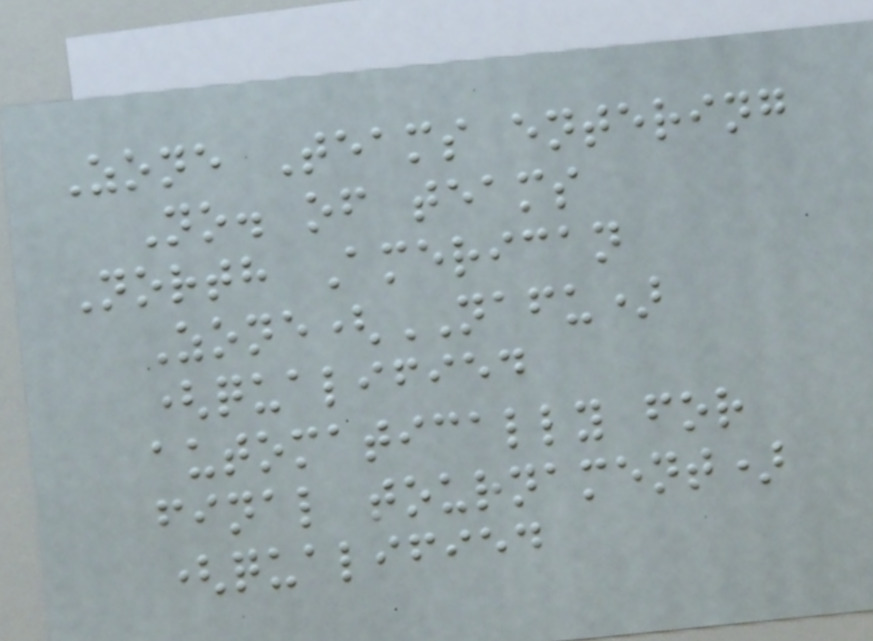Zone Teams entering
No. of teams
North American
Zone(NAFU)
(qualified
automatically for
final tournament)
(qualified
